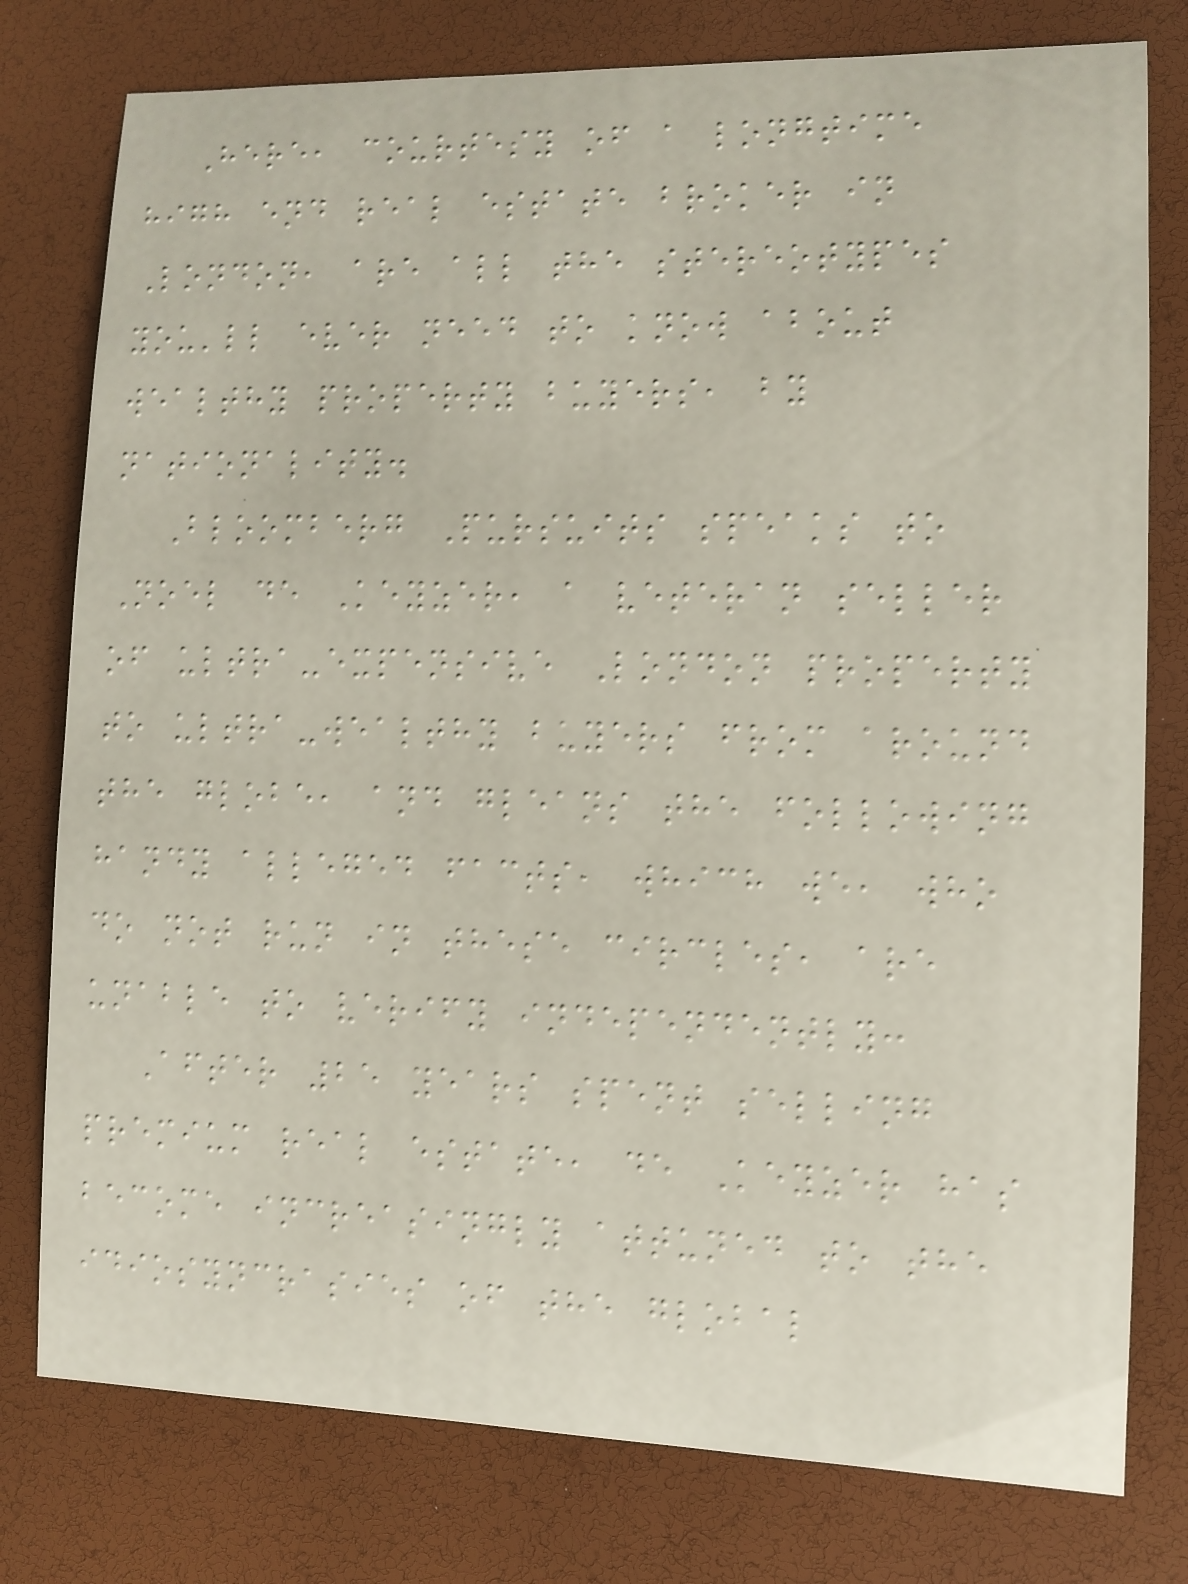Here, courtesy of a longtime
high end real estate broker in
London, are all the stereotypes
you'll ever need to know about
wealthy property buyers, by
nationality.
Bloomberg Pursuits speaks to
Noel de Keyzer, a veteran seller
of ultra-expensive London property
to ultra-wealthy buyers from around
the globe, and gleans the following
handy alleged facts, which we, who
do not run in these circles, are
unable to verify independently:
After 25 years spent selling
premium real estate, de Keyzer has
become increasingly attuned to the
idiosyncrasies of the global
